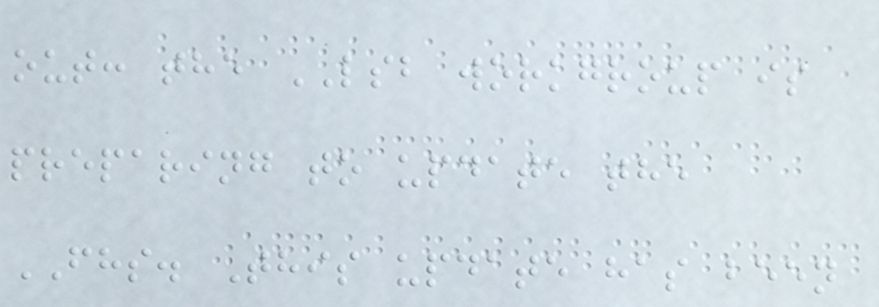out: the LSB workgroup is
preparing to update the
FHS. This update has been
